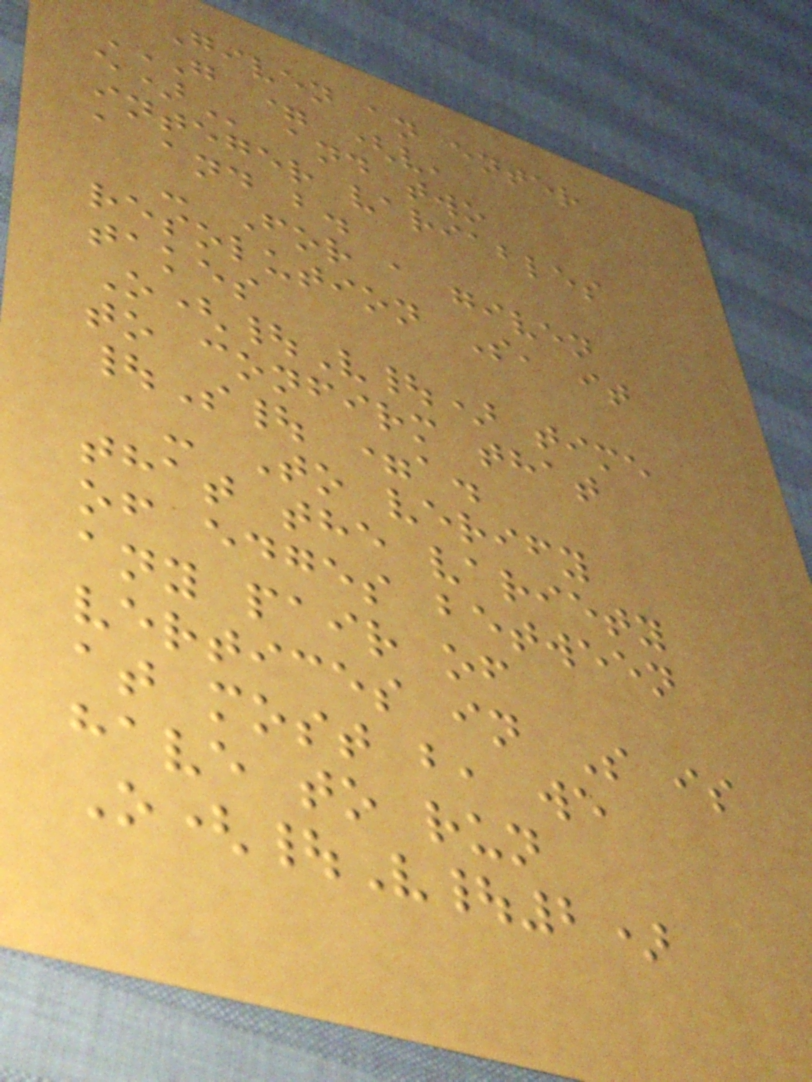Given an enter
G = (V,
E) and two
integer variables
a and b.
- For a given
resolution S, it
takes
O(|V|) time
to confirm that
|S| =a.
- To verify
that the variety
of edges between
any pair of
vertices in S is
at most b, we
have to run
O(|V|2)
